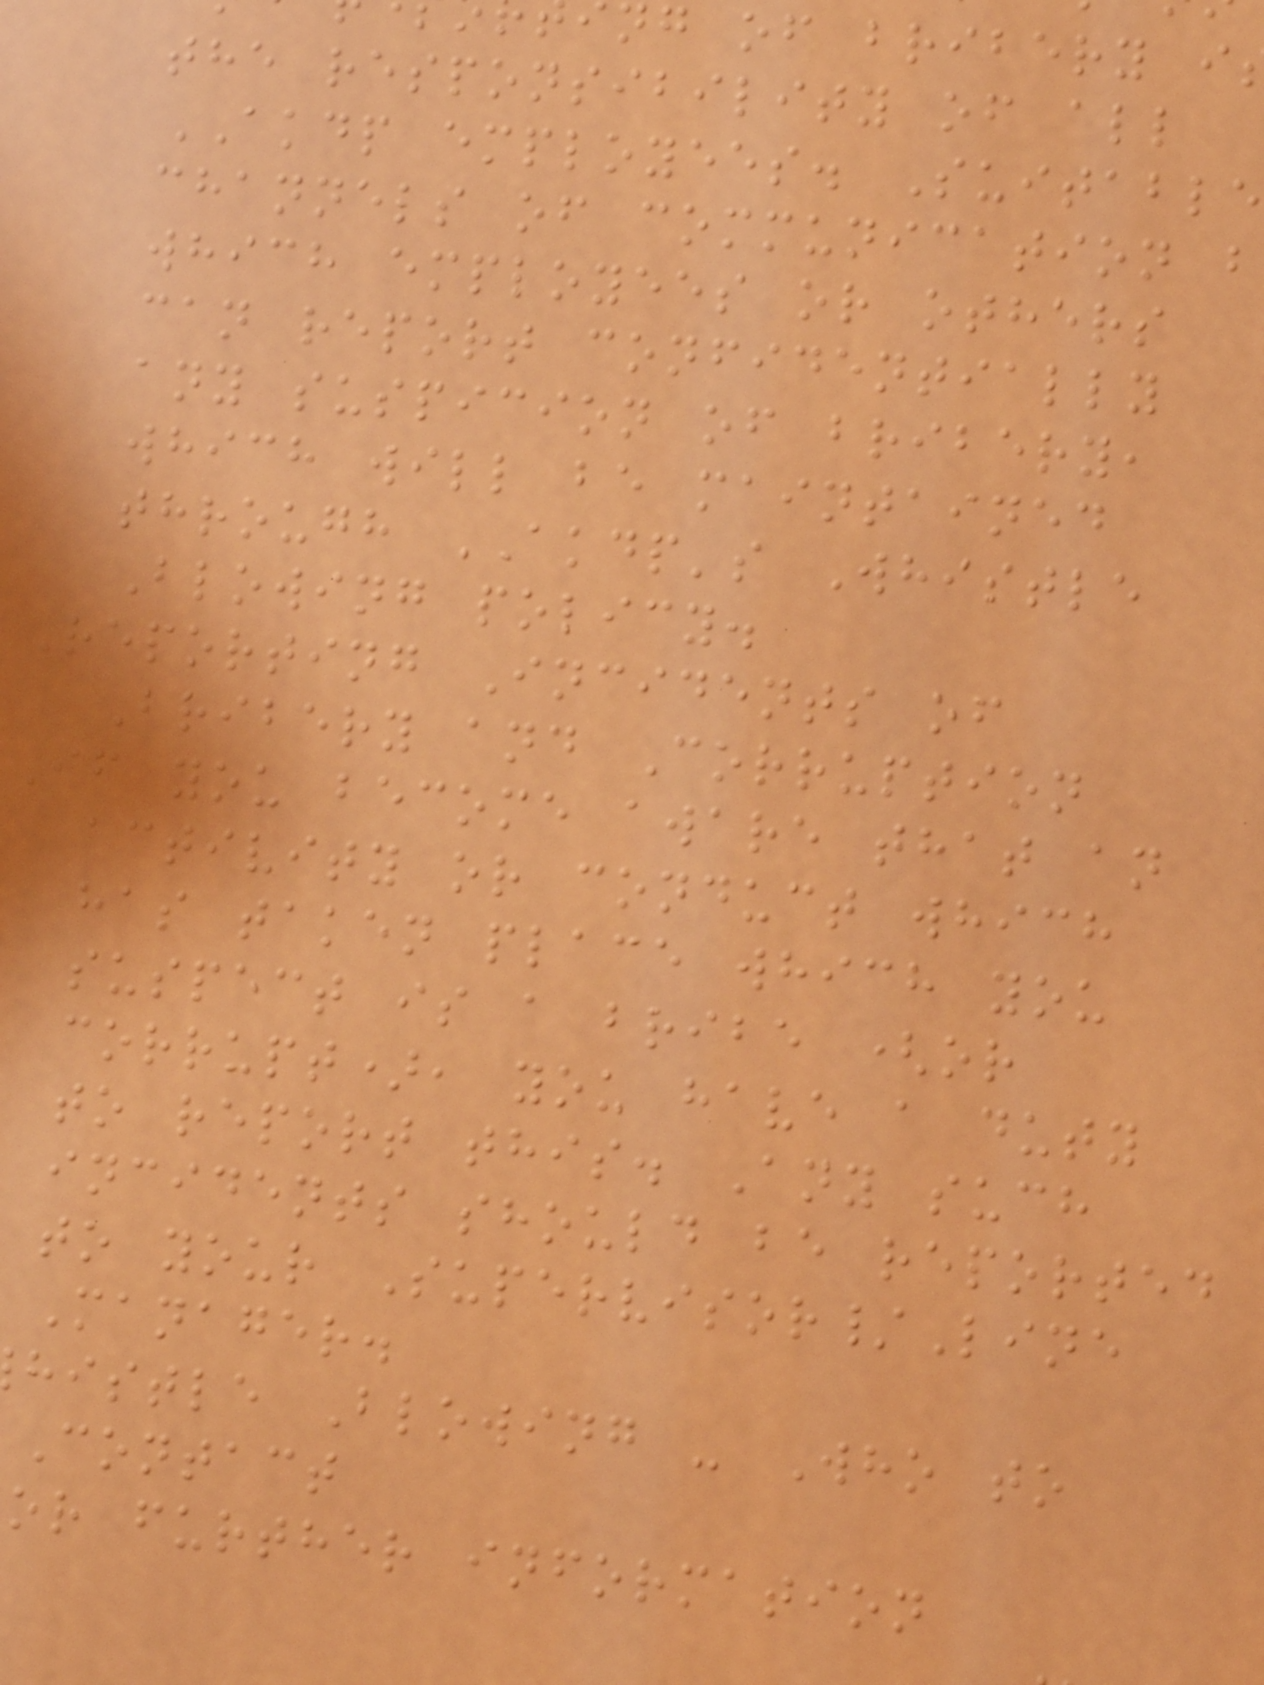ng of bribery i
the responsibility of all
AKDP employees. Suitable
channels of communication b
which employees or others
can report confidentially
any suspicion of bribery,
which will be maintained
through AKDP's Whistle
Blowing policy.
Reporting Incidents of
Bribery and Corruption
If you become aware that an
activity or conduct which
has taken place which you
suspect is a bribe (or
corrupt), you have a duty
to report this. Any such
incidents should be reported
to your Supervisor/Line
Manager.
histle Blowing - Who to
Contact
or further information
